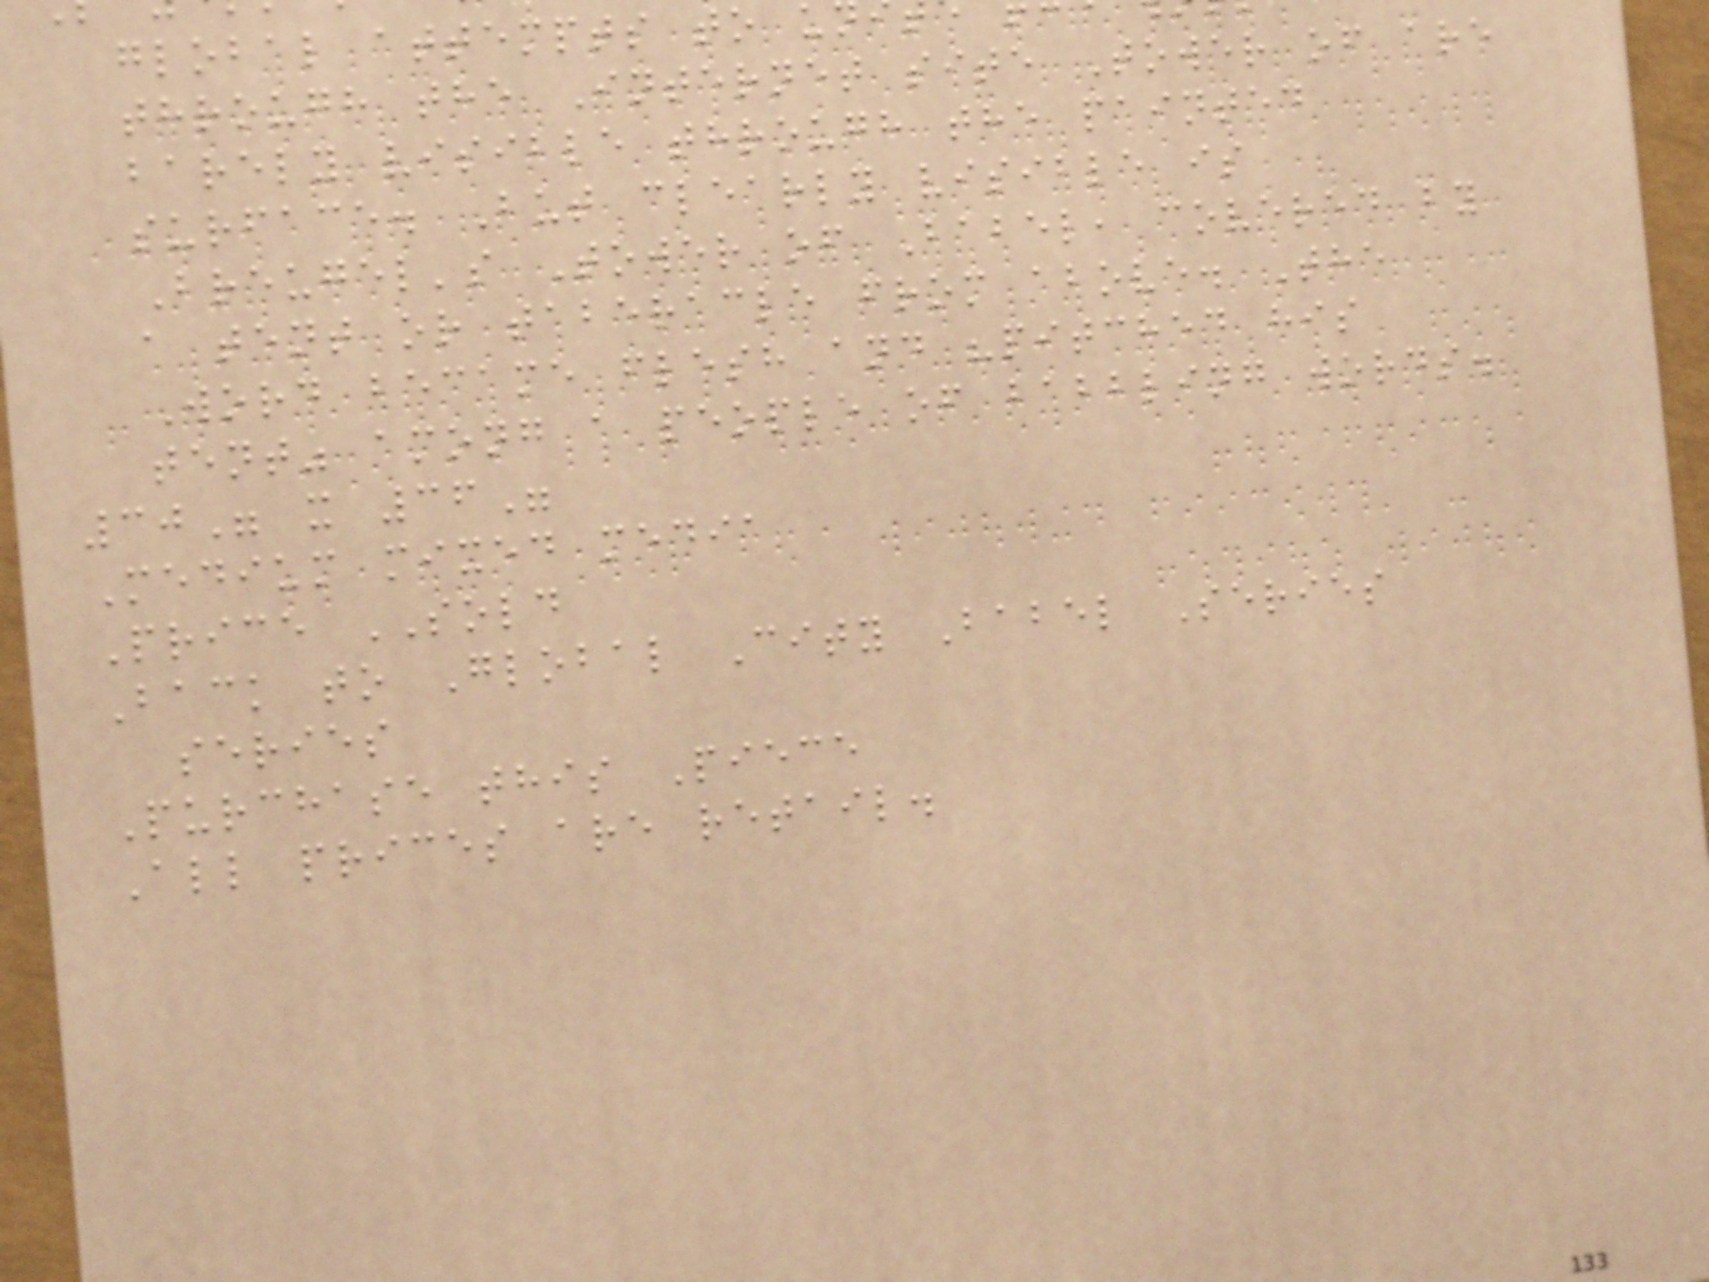global attempts to u
through the Internet site Tower of are
barely visible through the painted
surface. But clearly visible is
Breugel's Tower of Babel, covered by
a tent or taberacle from above. The
Word became flesh and "pitched his
tent" among a people of babbling words.
30" x 36"
Medium mixed media
Price SOLD
Back to Global City Babel Series
series
Purchase this Piece
All prices are retail.
